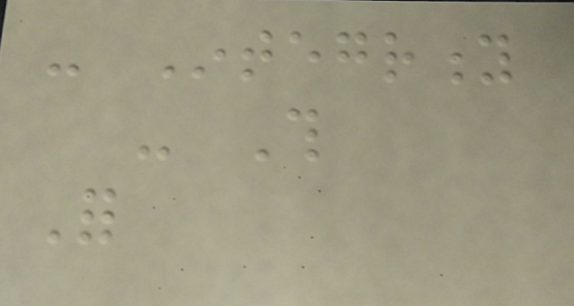- Integrity
- This
For
